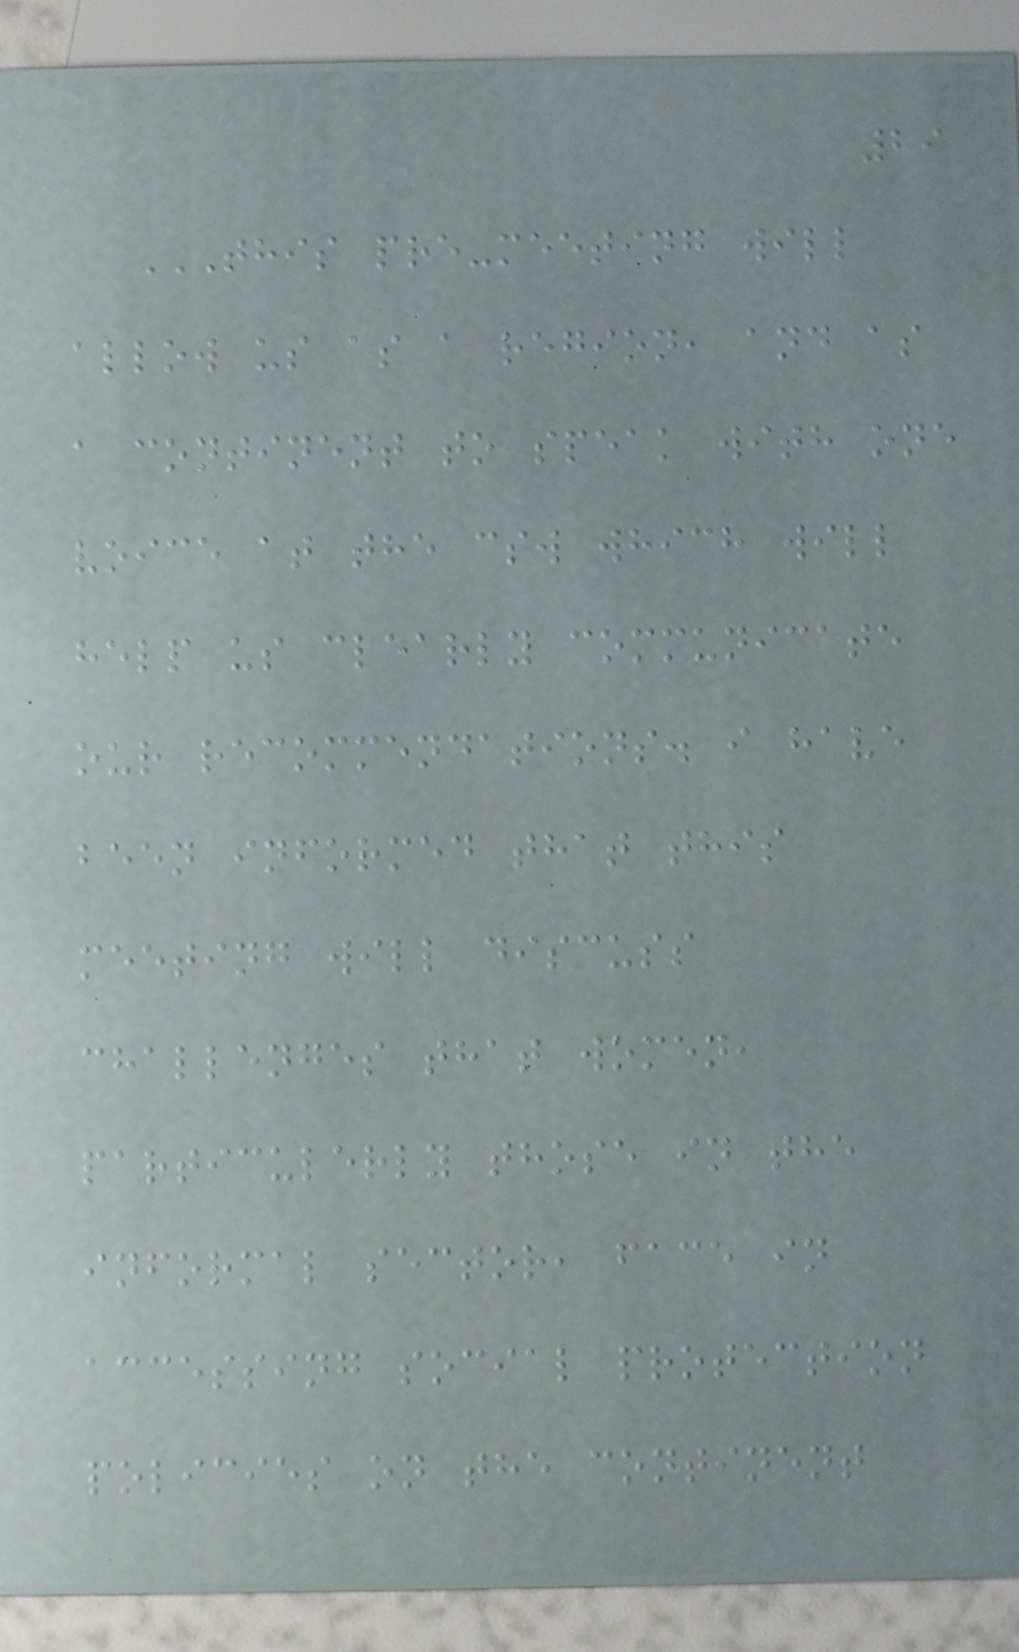29
THIS PRE-MEETING WILL
ALLOW US AS A REGION, AND AS
A CONTINENT TO SPEAK WITH ONE
VOICE AT THE CSW WHICH WILL
HELP US CLEARLY COMMUNICATE
OUR RECOMMENDATIONS. I HAVE
BEEN INFORMED THAT THIS
MEETING WILL DISCUSS
CHALLENGES THAT WOMEN,
PARTICULERLY THOSE IN THE
INFORMAL SECTOR, FACE IN
ACCESSING SOCIAL PROTECTION
POLICIES ON THE CONTINENT
